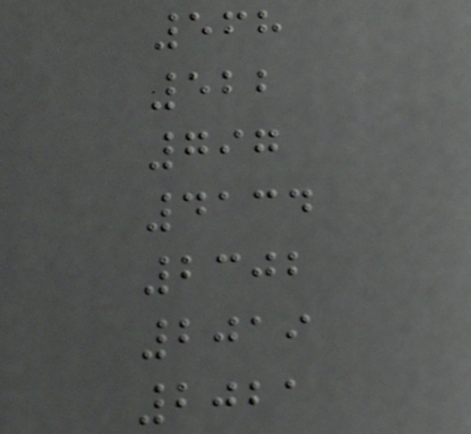568
522
797
4134
2302
2019
2021
